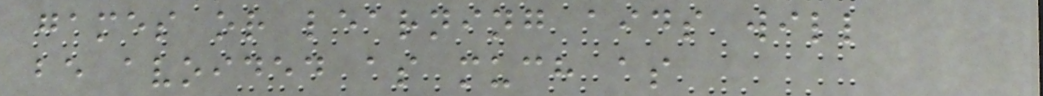games or learning aids will
be avoided as much as
